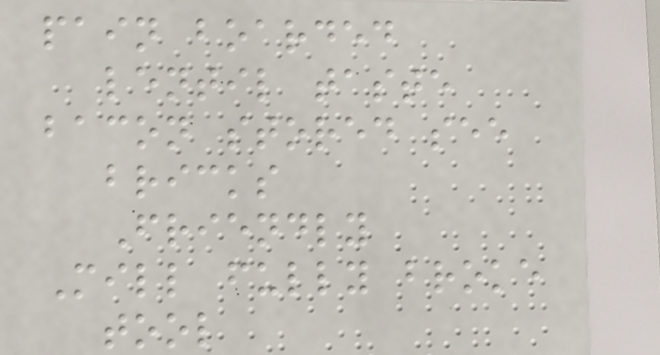pain boarded
lentil taste
bacon stored see
bricks
Friendly
Mill fully broke
tool
